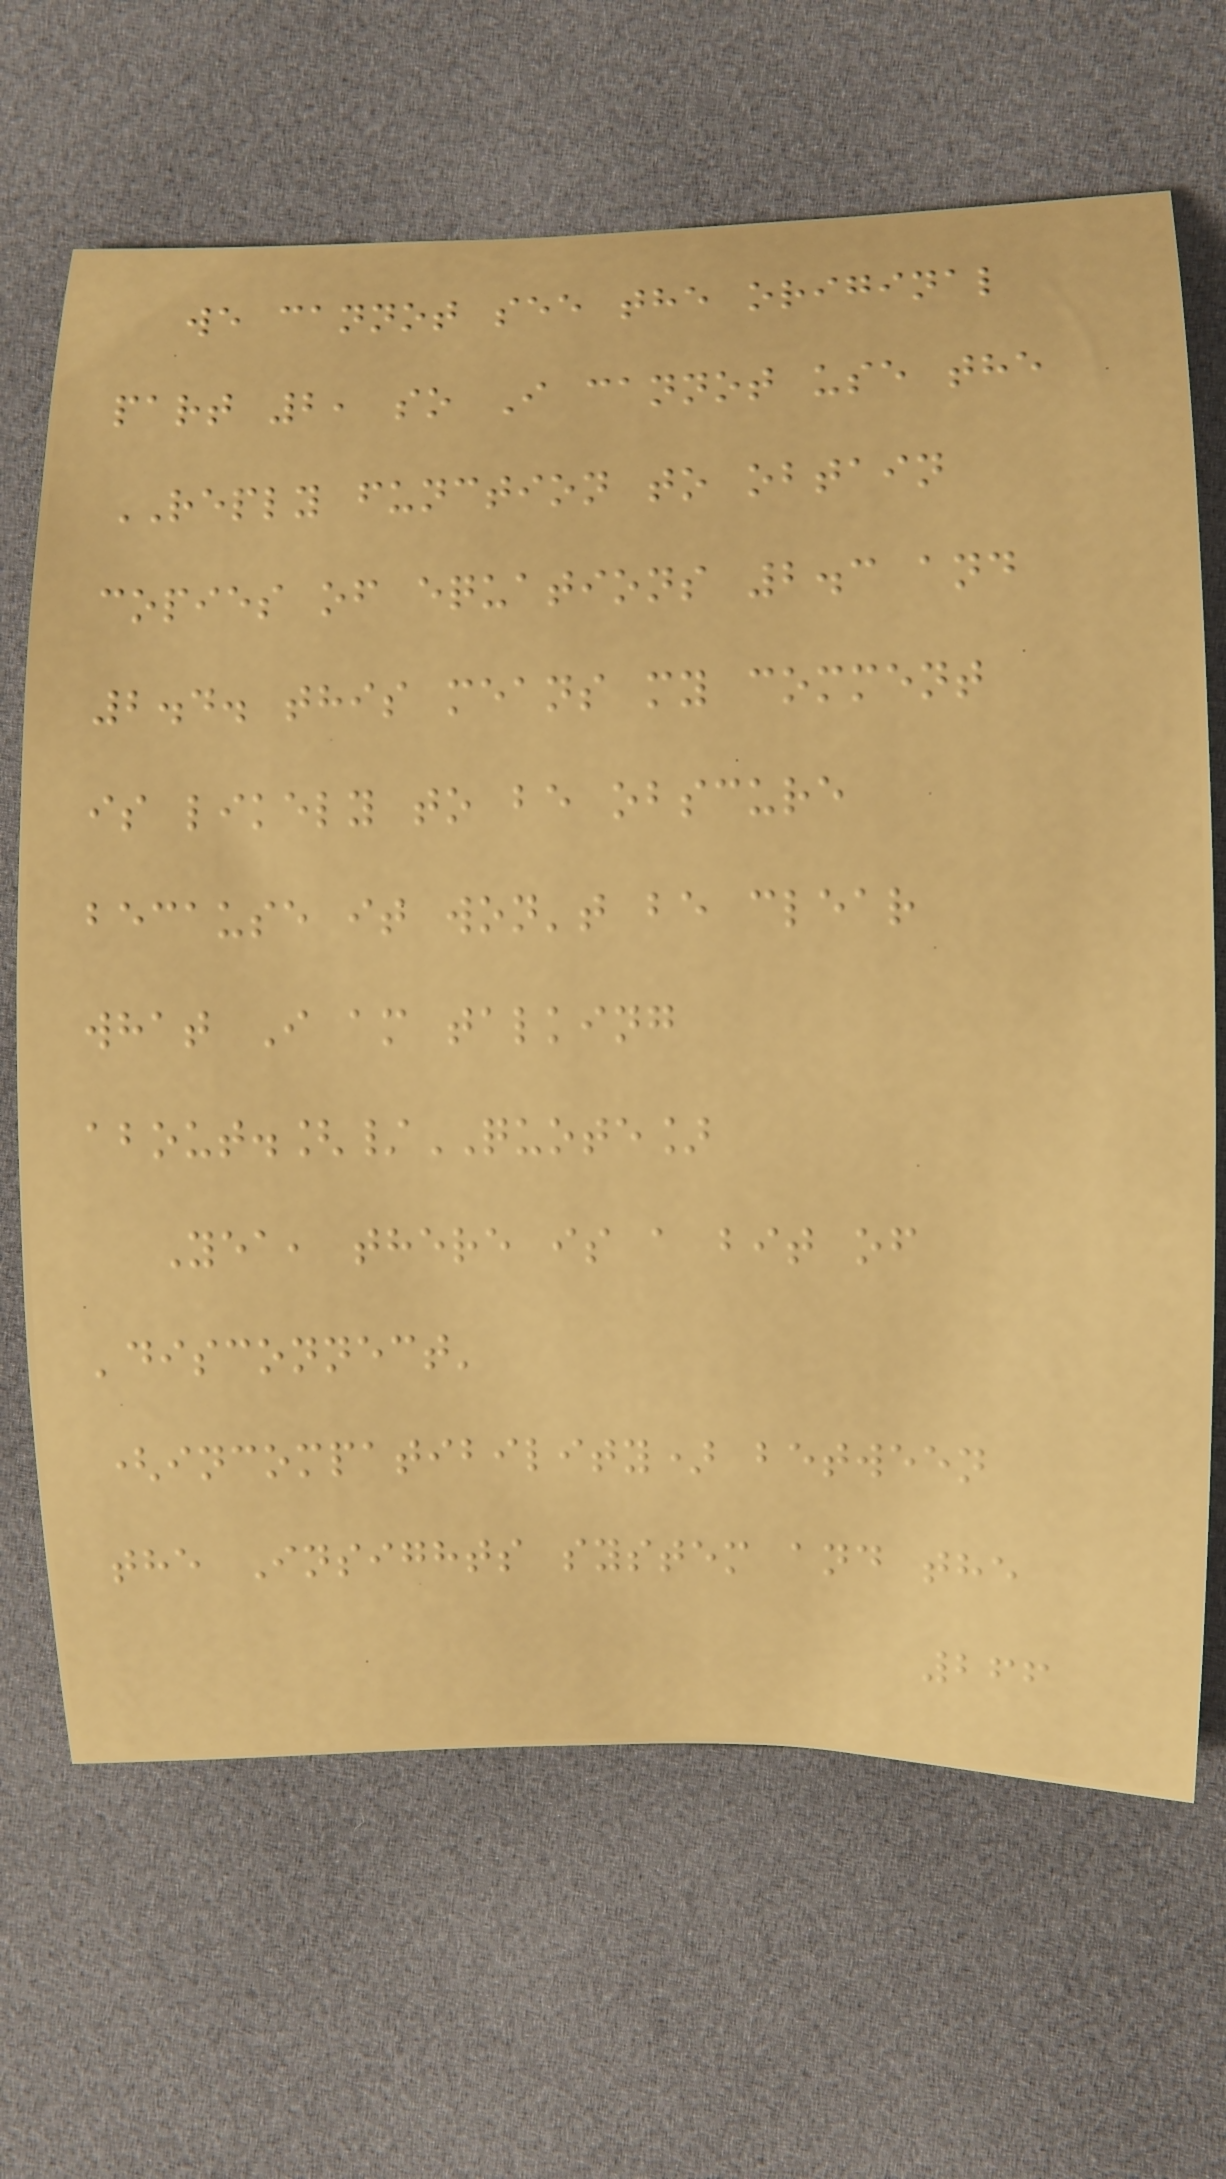we cannot see the original
part 2, so I cannot use the
REPLY function to obtain
copies of equations 2.3 and
2.4. this means my comment
is likely to be obscure
because it won't be clear
what I am talking
about.[/QUOTE]
Yea, there is a bit of
'disconnect'
(incompatibility) between
the Insights system and the
266
